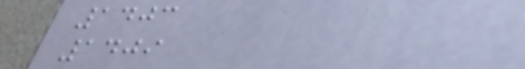1403
1409
